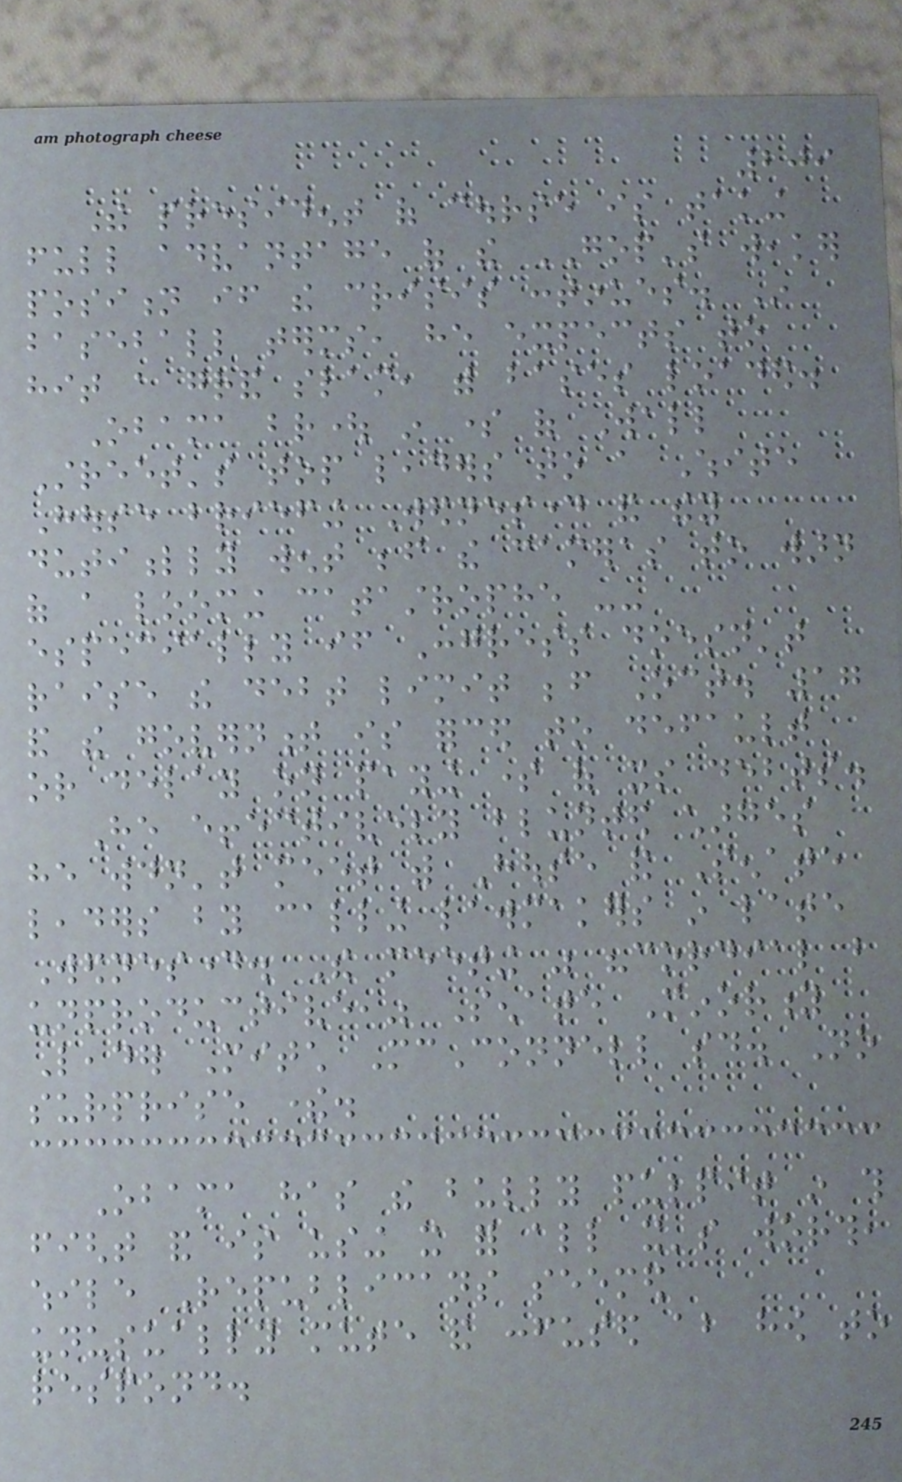209
The president of course is taking
full advantage of the GOP's weaker
position if the crisis continues. In
baseball terms, he expects to
hit a grand slam, with bases loaded.
Obama brought in some of Wall
Street's top leaders to a White
House briefing Wednesday and they
dutifully went before the cameras to warn
of a looming catastrophe --
especially if Congress doesn't
raise the debt limit before Oct. 17
and the government is forced to default
or delay on paying some of its debts.
He effectively blunted charges
he wouldn't meet with House and Senate
leaders by calling lawmakers in late
Wednesday. The meeting was "cordial but
unproductive," Senate Minority
Leader Mitch McConnell said. No
surprise there.
Obama has the bully pulpit in this
fight and is using it for all it's worth,
while Republicans seemed
unusually mute and confused about how to
respond.
